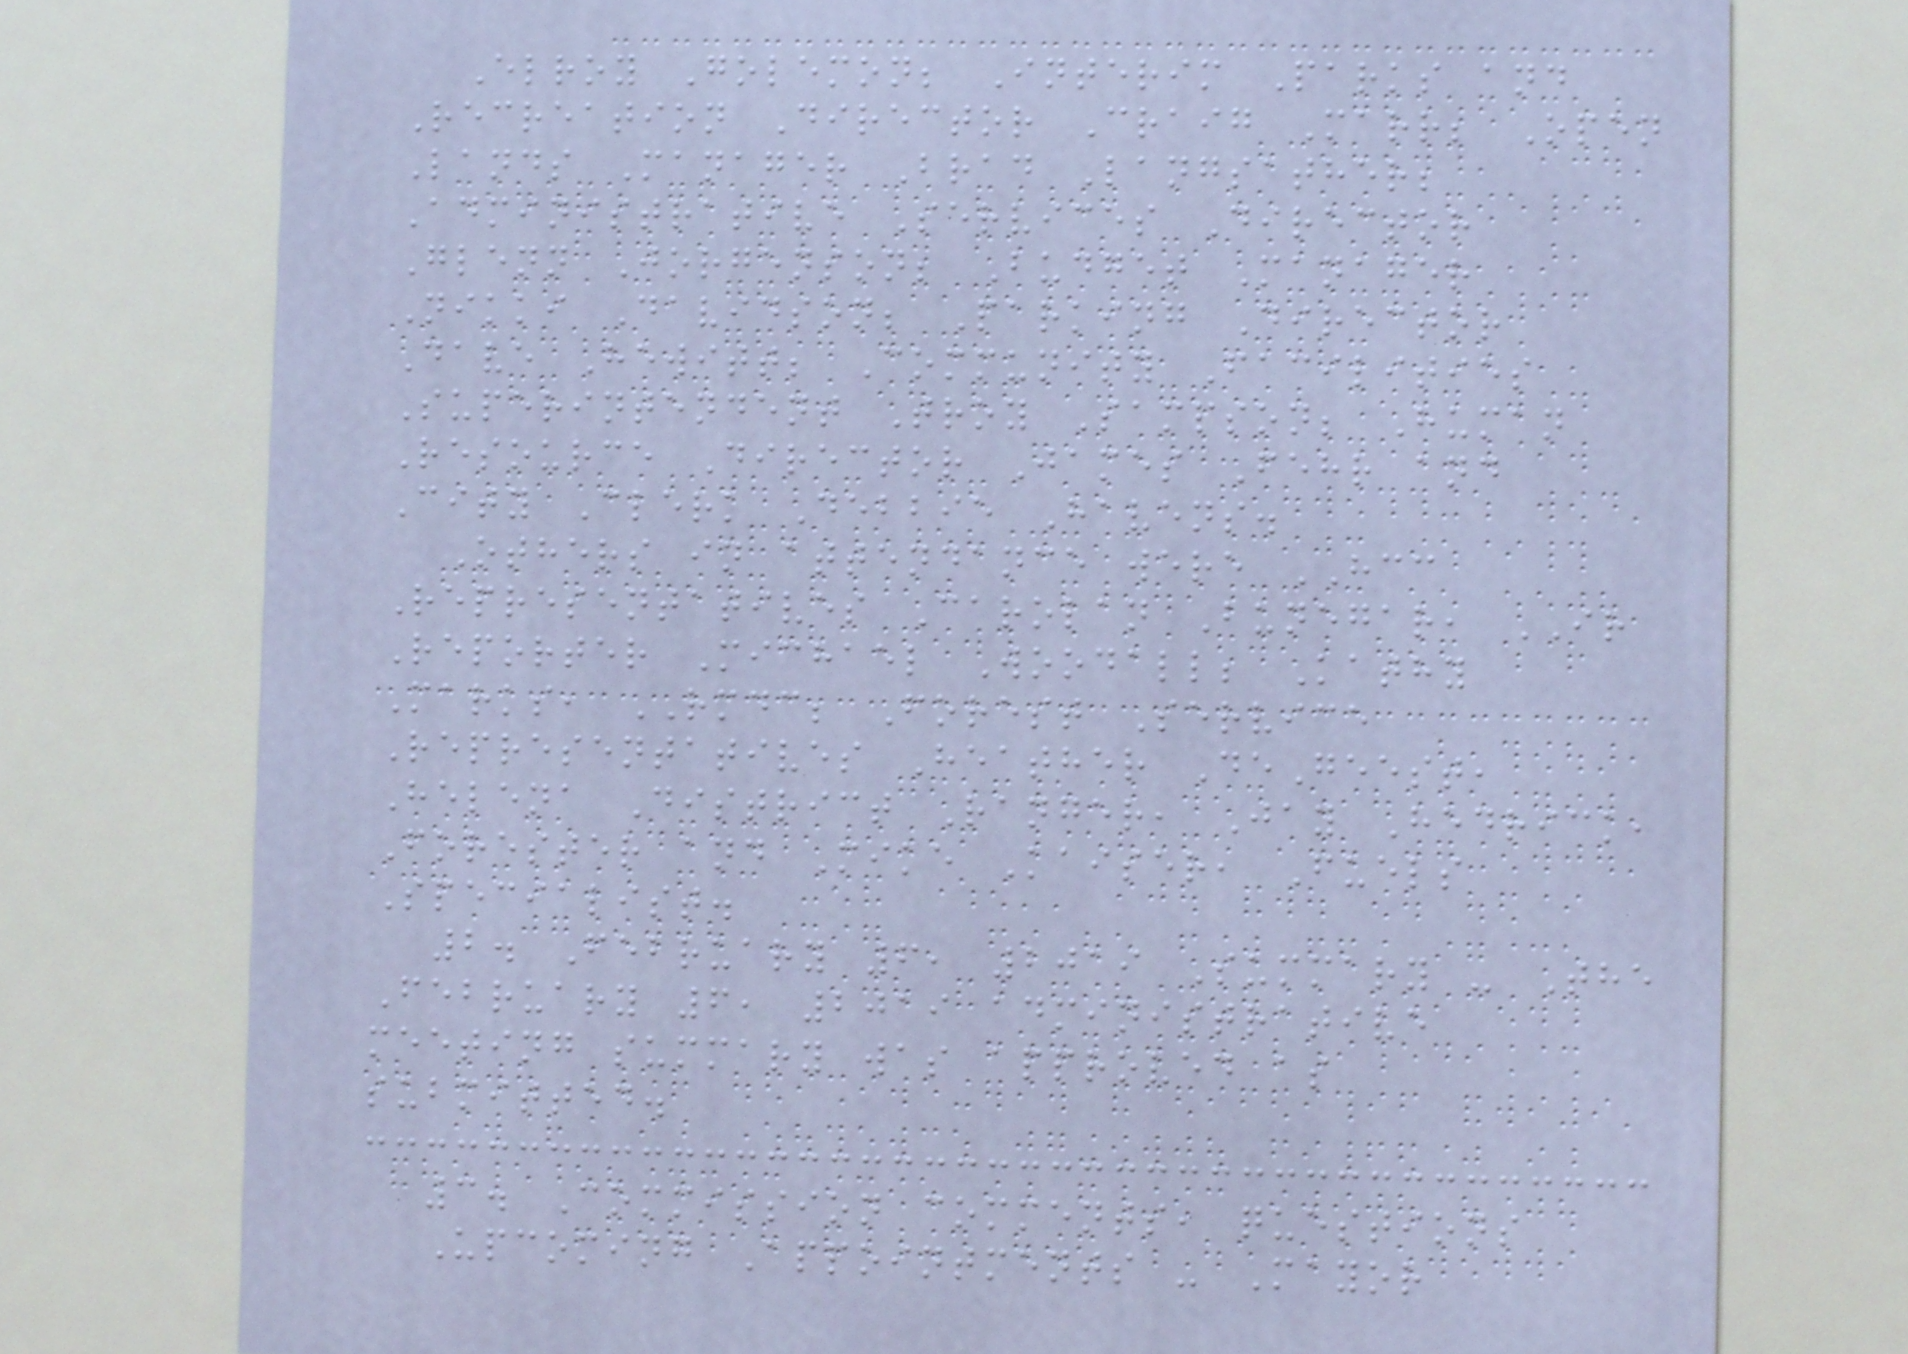Elroy Golemon; Interim Parks and
Recreation Director Craig Marr; Open
Lands Manager Brad Langsather;
Administrative Services Director
Glenn Jorgenson; Budget Manager
Nikki Davidson; Parking Director
Dave Hewitt; Community Facilities
Superintendent Troy Sampson; Human
Resource Director James Fehr and
City Clerk Debbie Havens.
Others in attendance were HCC
Representatives Carolan Bunegar, IR
Reporter Michael Woodall; Kathy
Marks, RMDC; Forest Service
Representatives Heather DeGeest,
Helena District Ranger, Jay Hedrick,
Forester and Mike Kaiser, Fuels
Specialist.
2. February 6, 2019 Summary - The
February 6, 2019 administrative
meeting summary was approved as
submitted.
3. Commission comments, questions
Upcoming Appointments - Mayor
